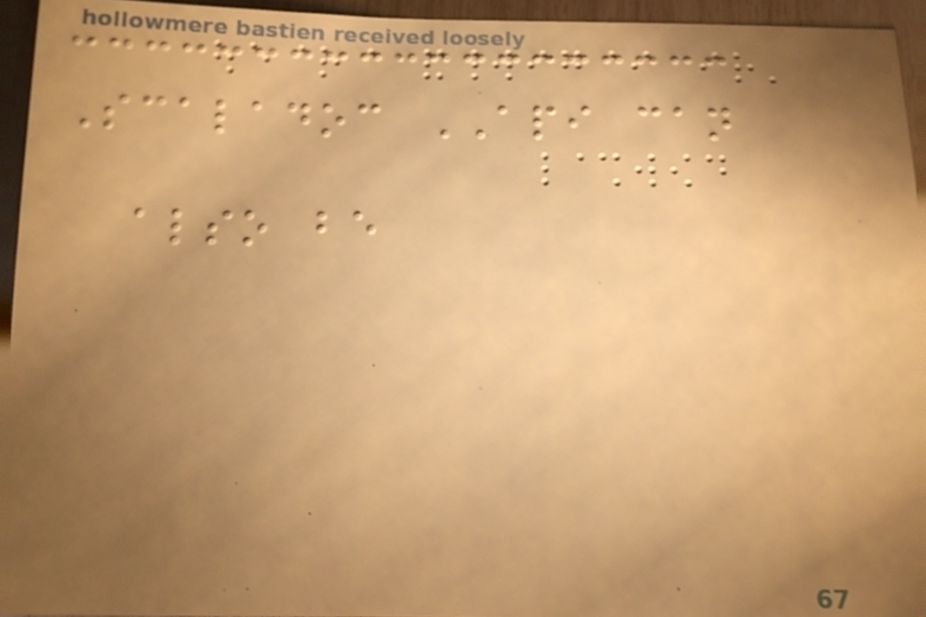Scaladoc API can
also be
